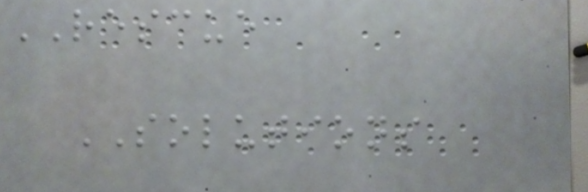RESCUE
SOLUTIONS
